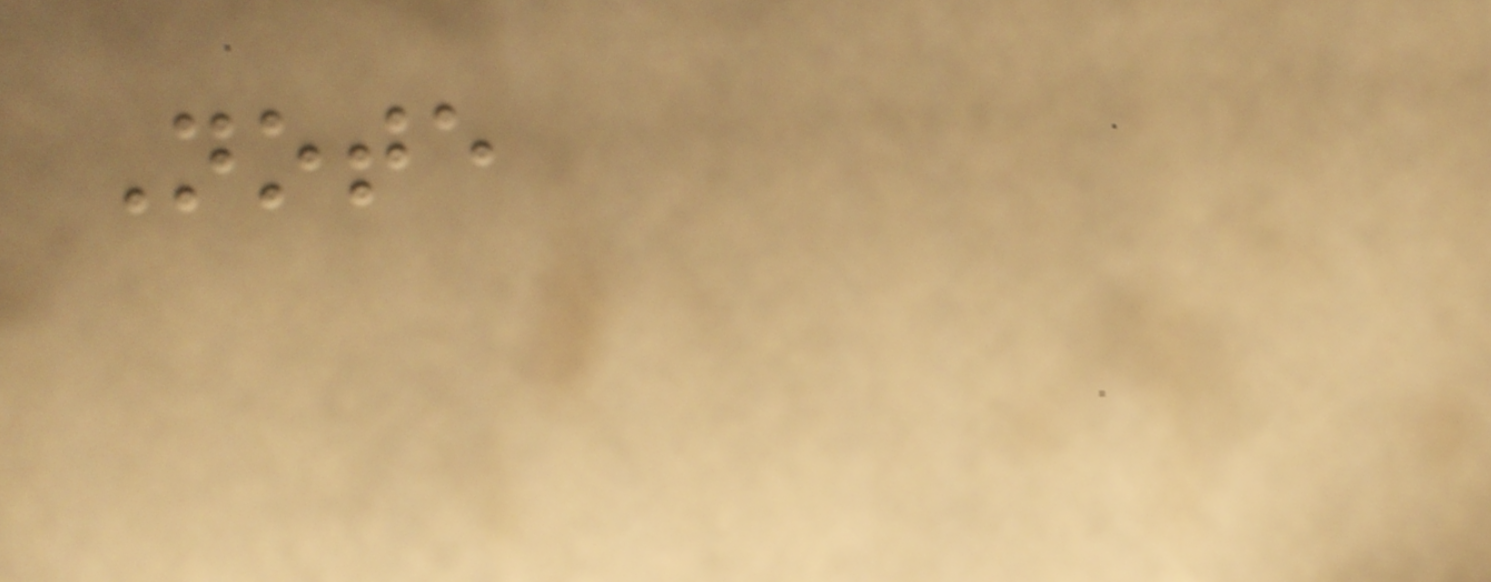Note
